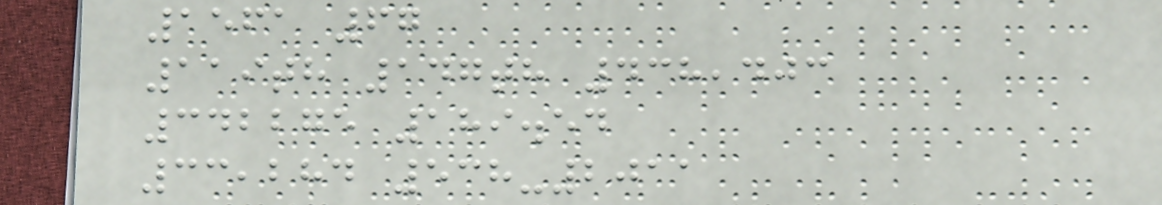1561 67
119th 147th 438,403
342275 189.54
33,284 538-2011
